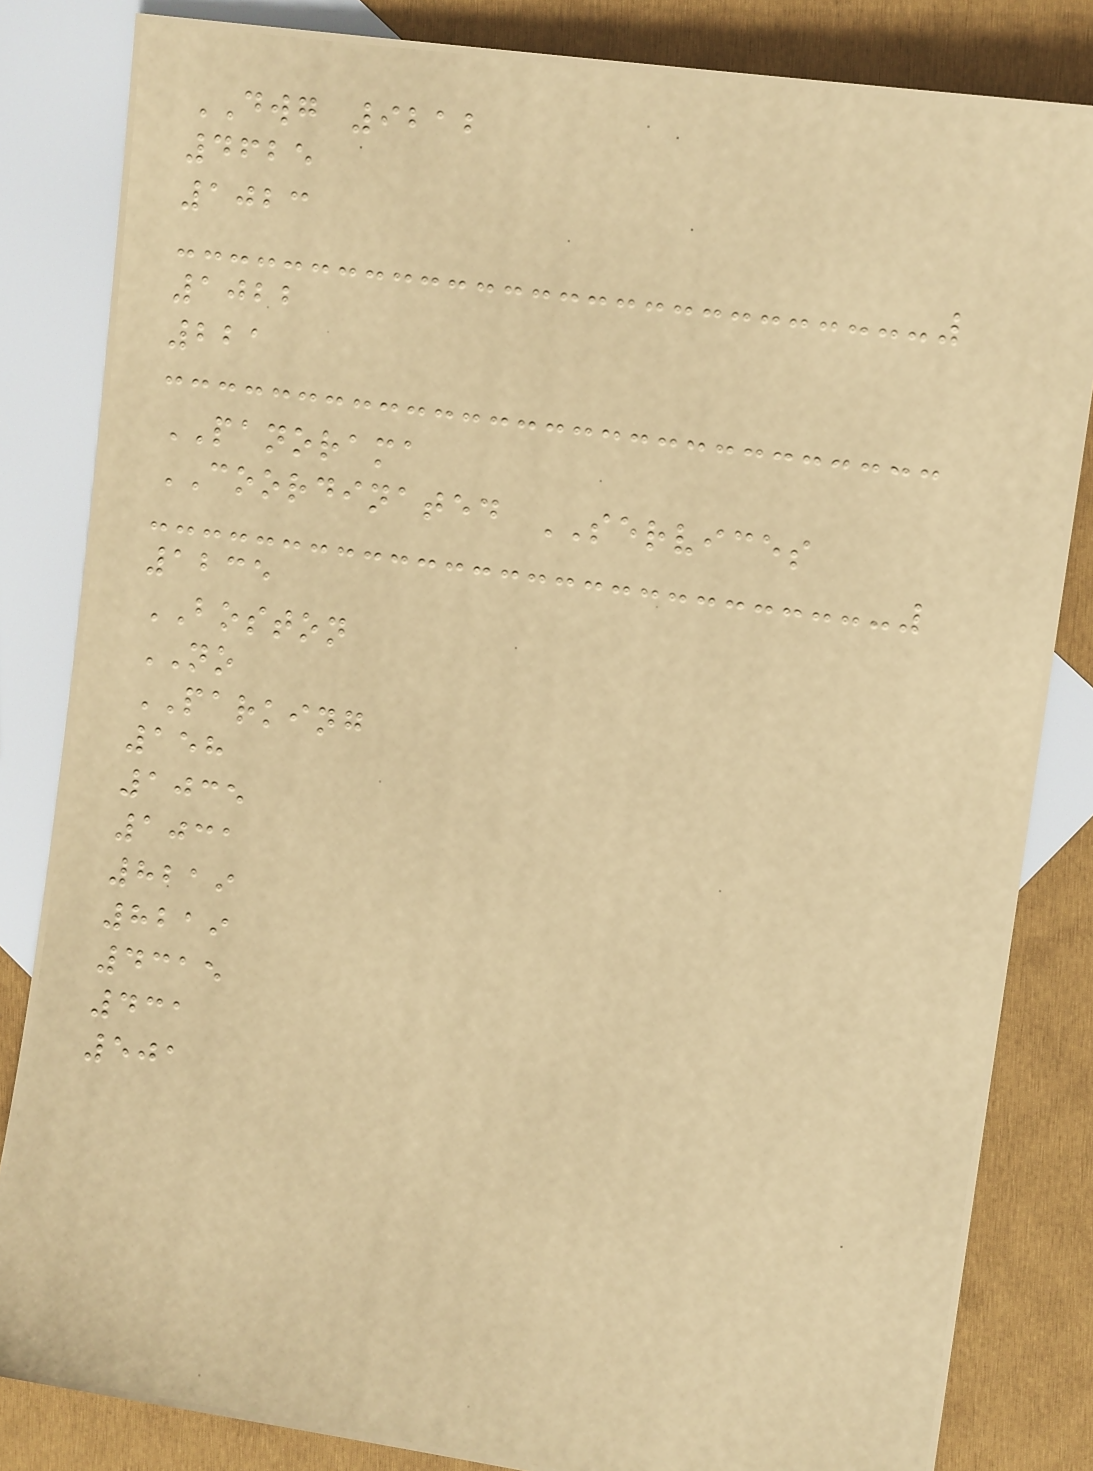DWG 9212
4625
1023
1022
221
PANORAMA
COORDINATED SERVICES
1235
BOSTON
NO
PARKING
158
1035
1031
8219
8219
4315
431
501
